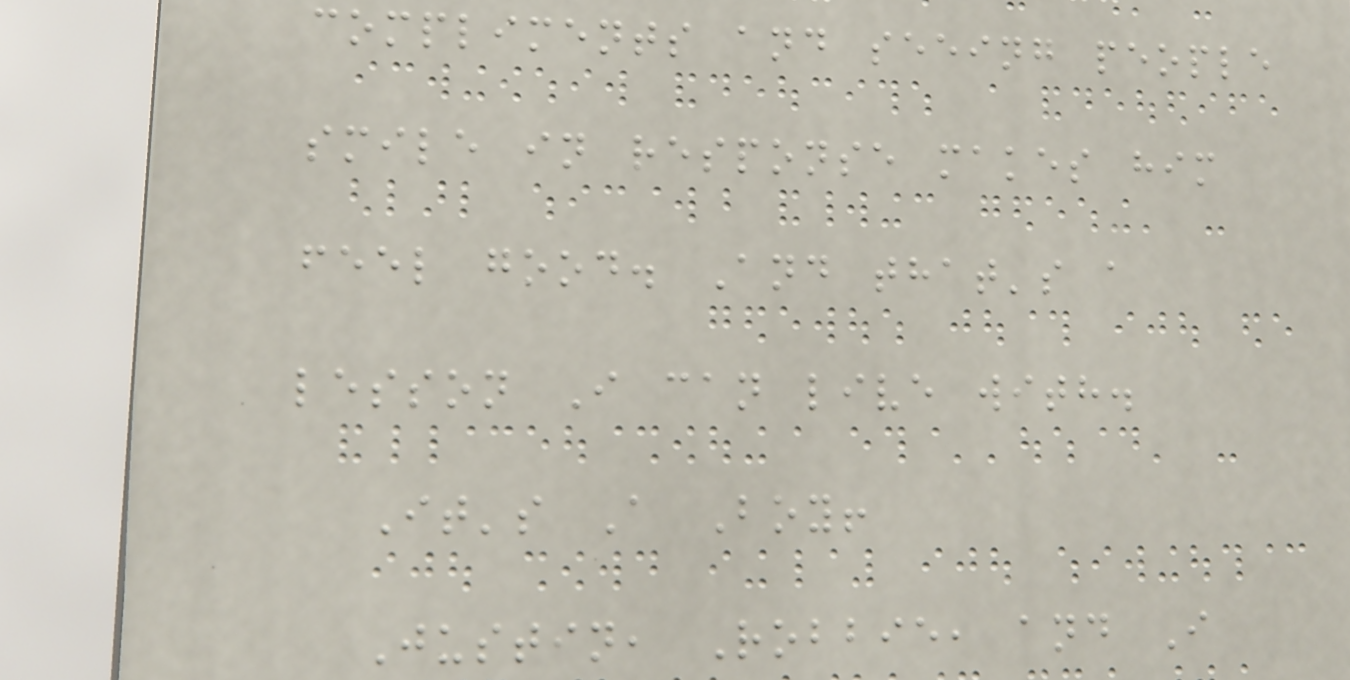compliments and seeing people
smile in response makes him
feel good. And that's a
lesson I can live with.
It's A Boy!
Justin, Robbie, and I
